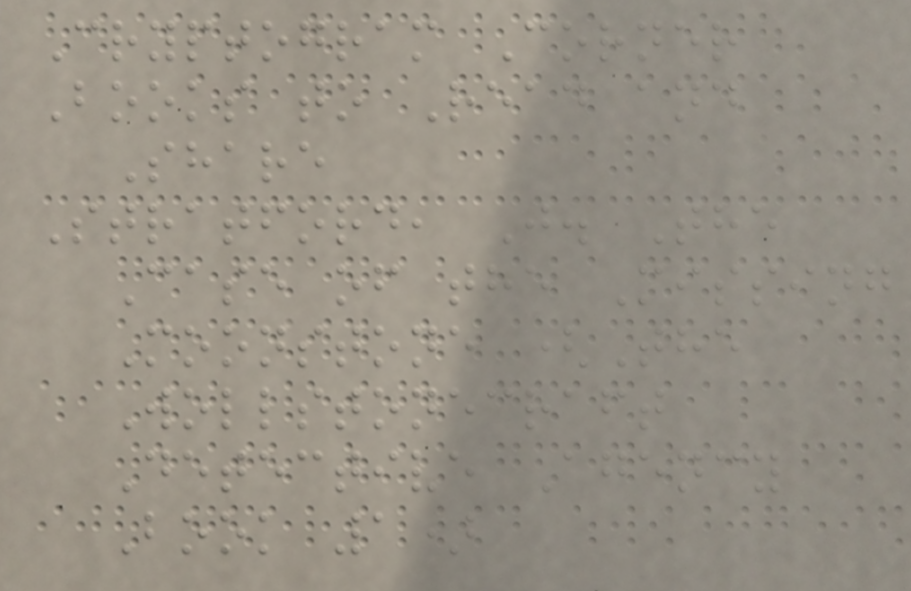Cryptogram Corner
Books to Read and
Share
Stratford, J. The
Case of the Missing
Moonstone (The
Wollstonecraft
Detective Agency
Book 1)
